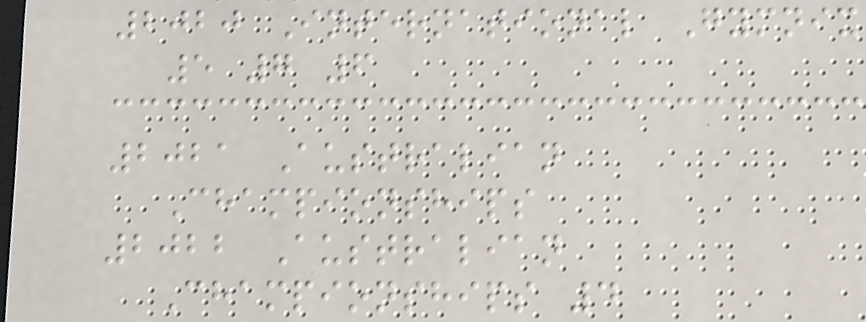2020 International Gymnix
5 7 6
2021 Australian
Championships
2022 Australian
Championships 4
